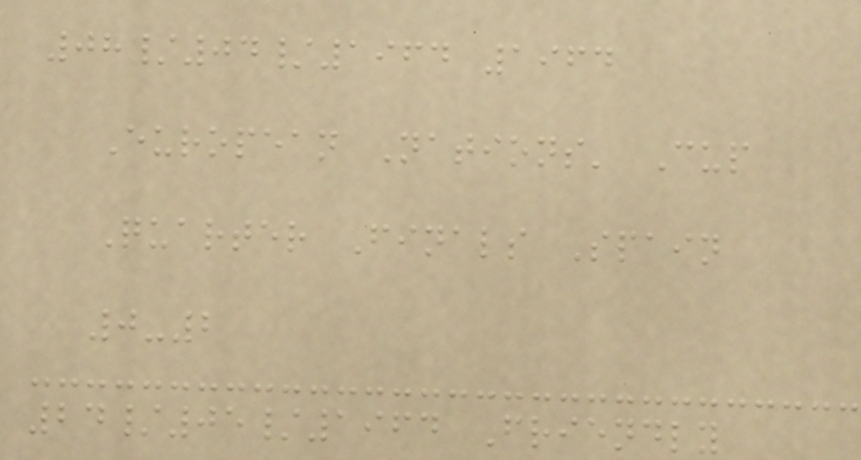08/04/1964 1964
European Nations' Cup
Quarter Finals Spain
0-2
24/05/1964 Friendly
